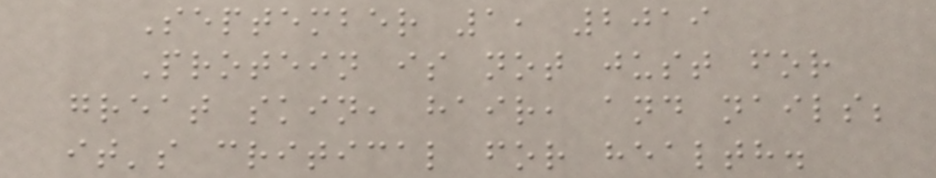September 1, 2019
Protein is not just for
great skin, hair, and nails;
it's critical for health.
